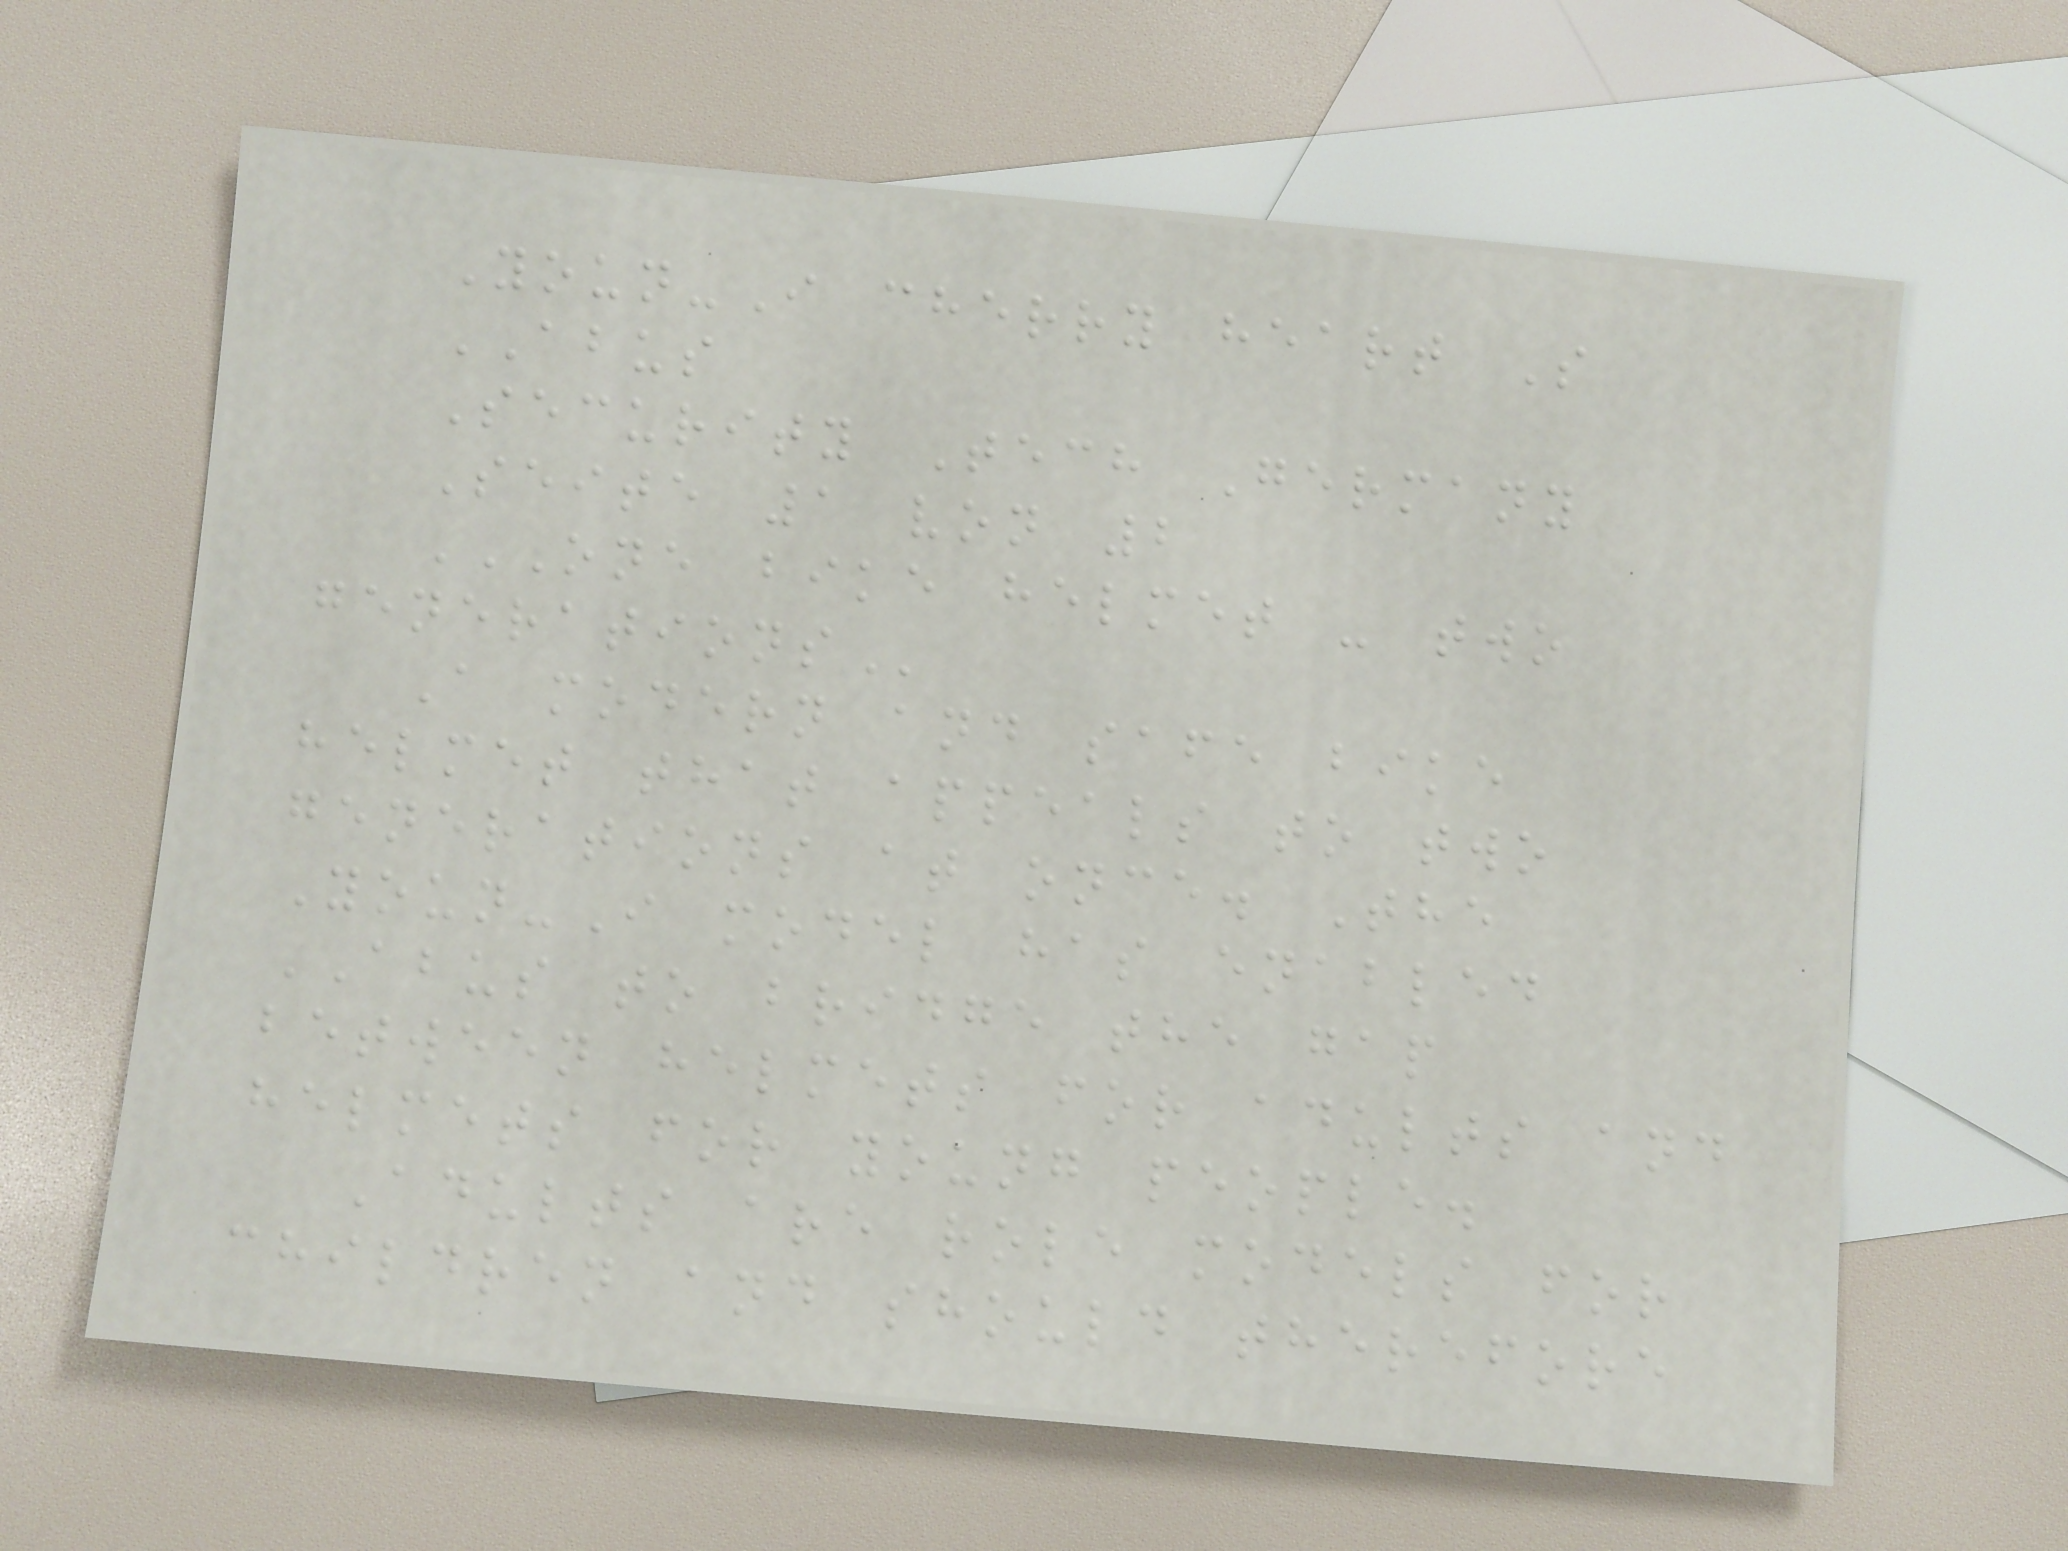Youn-I cherry heart S
ABUS
Security Tech Germany
Seite 1 von 2
ONE BIKE HELMET - TWO
GENERATIONS
A modern and safe bike
helmet that appeals to two
generations at once. The
Youn-I model has enabled
ABUS to bridge the gap
between helmets for adults and
helmets for young people.
Adults are role models for
children and should therefore
